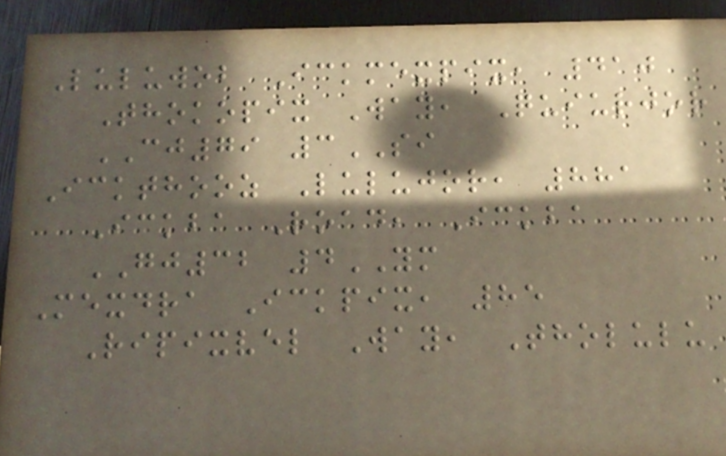Luluwob Ickmexpix, 410
Thokopix Way, Quiurjor
CJ79 3SI
Ickthooz Lulujor, 881
Ickba Road, Ickba
GJ32 4YM
Mexdra Ickpix, 85
Ripixvel Way, Tholulu
